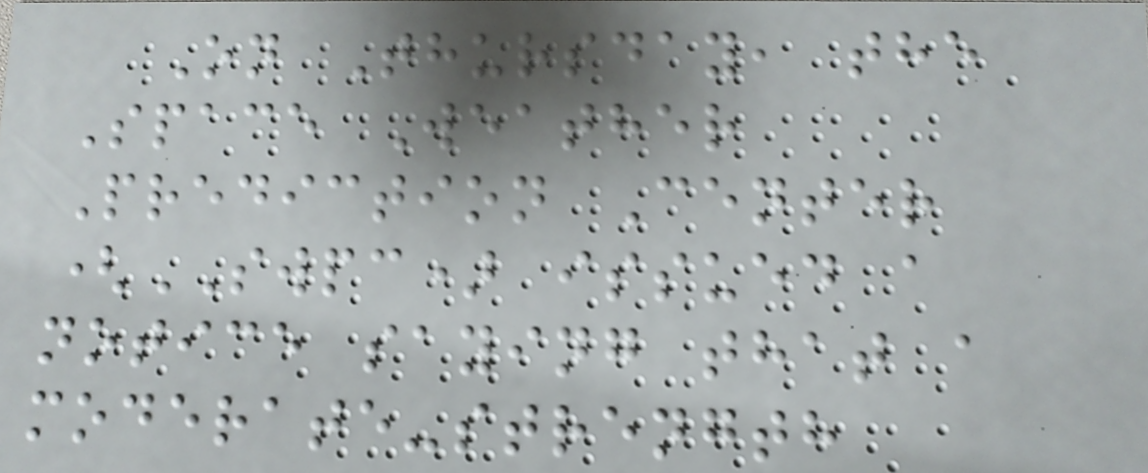On Thursday, the
Space Weather
Prediction Center
(SWPC) issued a
notice saying that a
moderate-strength
